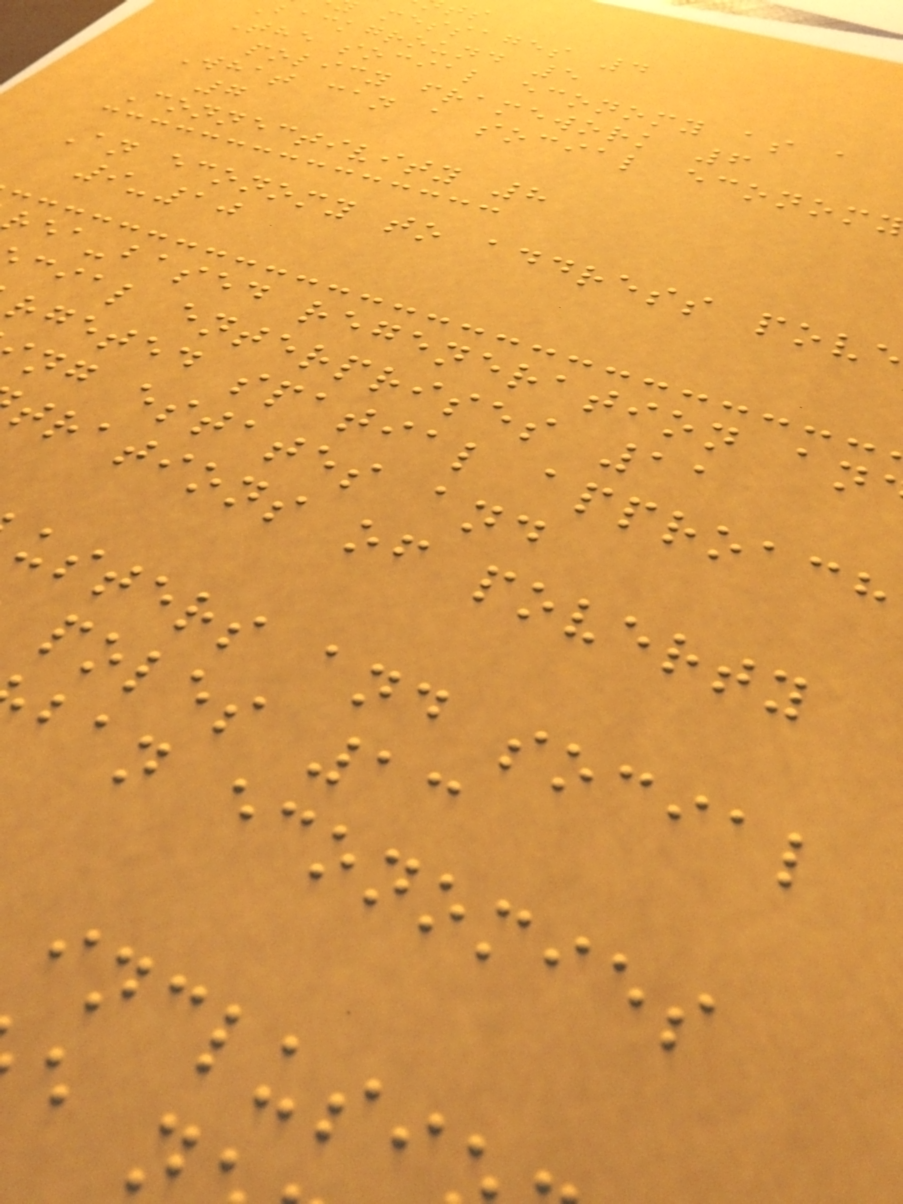messages 4
background 5
The social economy as a
policy framework 6
What can a social econom
7
Connectivity 8
An economy to address pov
9-10
rea-based regeneration an
cial enterprises 11
rgeted spatial approach
ng estates and
trations of poverty
usters and social
poles 13
ban economies
